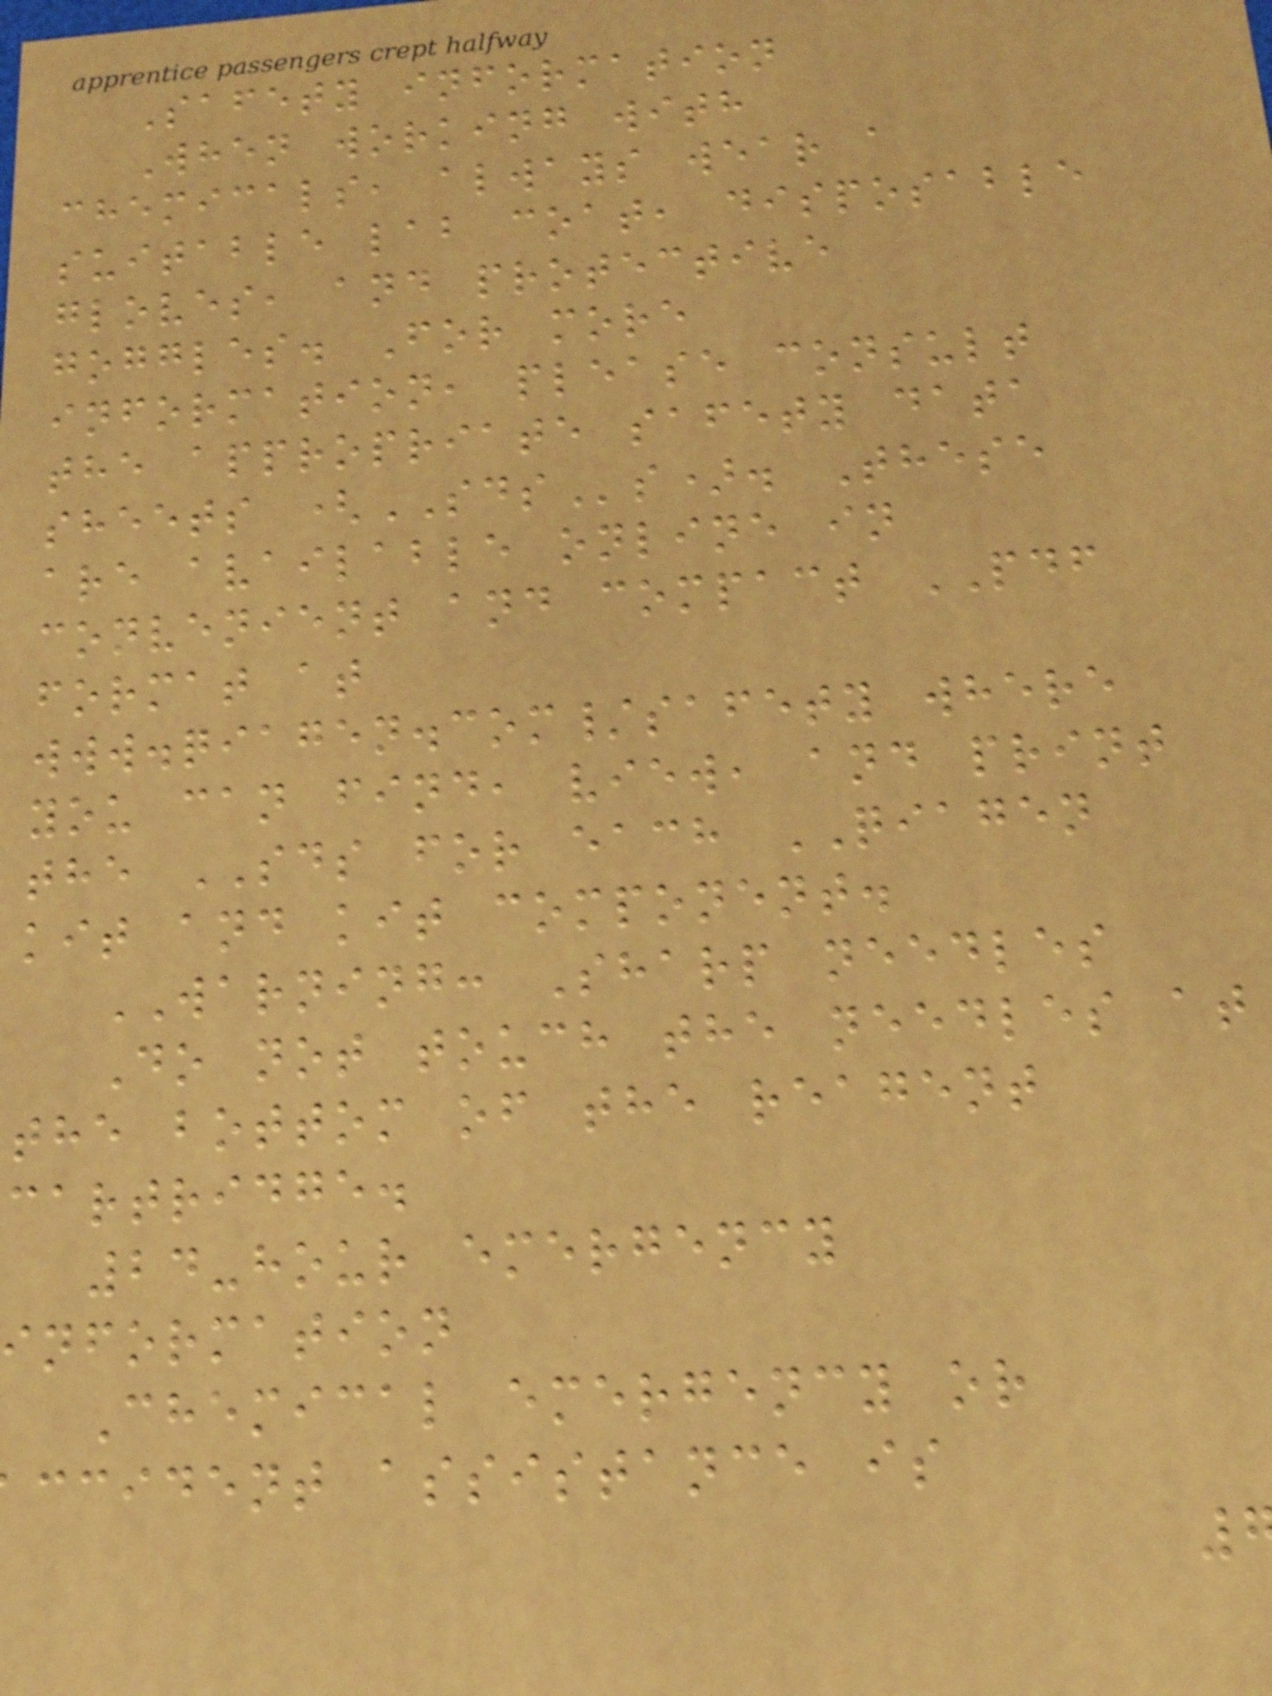Safety information
When working with
chemicals, always wear a
suitable lab coat, disposable
gloves, and protective
goggles. For more
information, please consult
the appropriate safety data
sheets (SDSs). These
are available online in
convenient and compact PDF
format at
www.qiagen.com/safety where
you can find, view, and print
the SDS for each QIAGEN
kit and kit component.
WARNING: Sharp needles
Do not touch the needles at
the bottom of the reagent
cartridge.
24-hour emergency
information
Chemical emergency or
ccident assistance is
